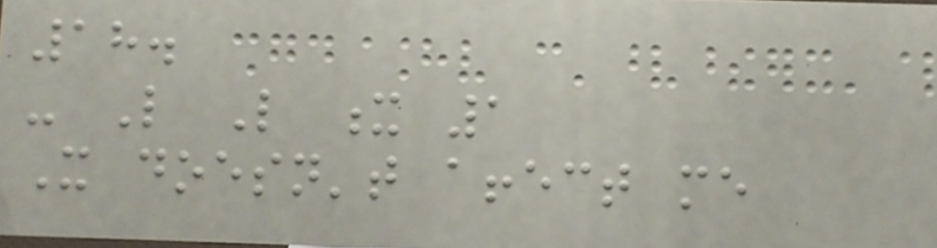18.
- Like Like x 1
It doesn't affect me
